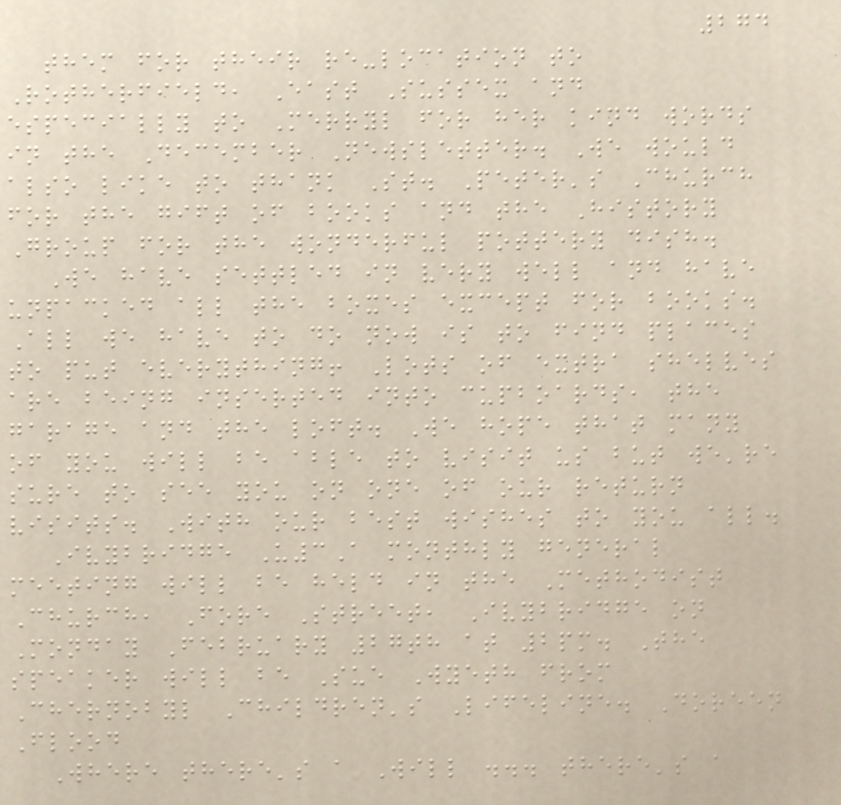274
them for their re-location to
Rotherfield, East Sussex and
especially to Merryl for her kind words
in the December Newsletter. We would
also like to thank St. Peter's Church
for the gift of books and the History
Group for the wonderful pottery dish.
We have settled in very well and have
unpacked all the boxes except for books.
All we have to do now is to find places
to put everything! Lots of extra shelves
are being inserted into cupboards, the
garage and the loft. We hope that many
of you will be able to visit us but we're
sure to see you on one of our return
visits. With our best wishes to you all.
Ivybridge U3A monthly general
meeting will be held in the Methodist
Church, Fore Street, Ivybridge on
Monday February 27th at 2pm. The
speaker will be Sue Wyeth from
Chernobyl Children's Lifeline. Doreen
Flood
Where there's a Will ... there's a
